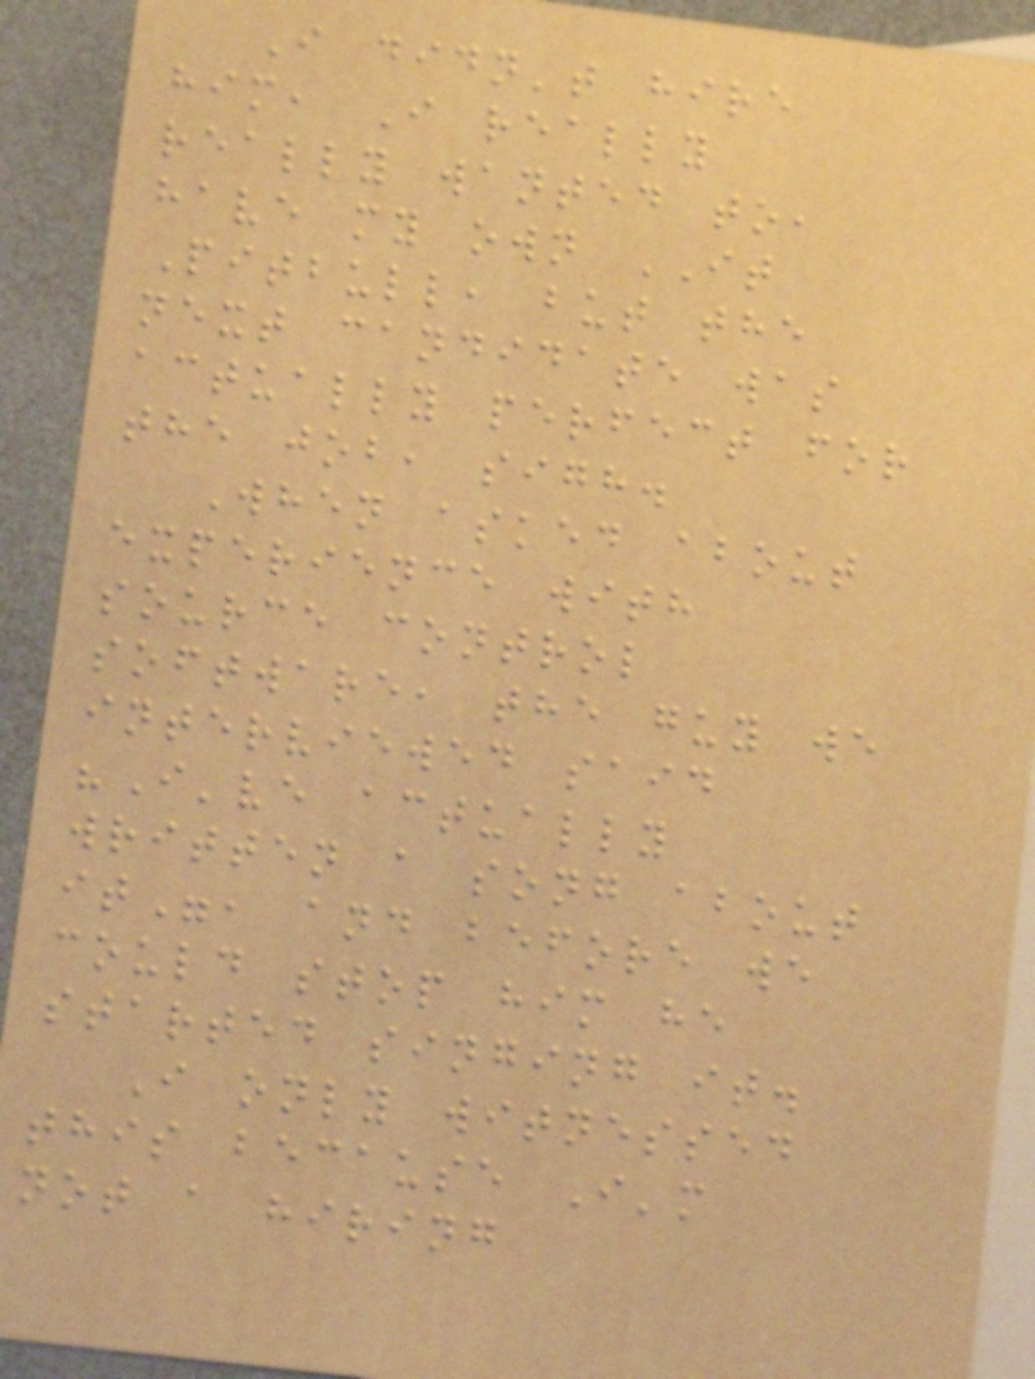I didn't hire
him, I really
really wanted to,
have my own IT
Pitbull, but the
next candidate was
actually perfect for
the job, sigh.
When asked about
experience with
source control
software, the guy we
interviewed said
"I've actually
written a song about
it", and before we
could stop him he
started singing it.
I only witnessed
this because I'm
not a hiring
